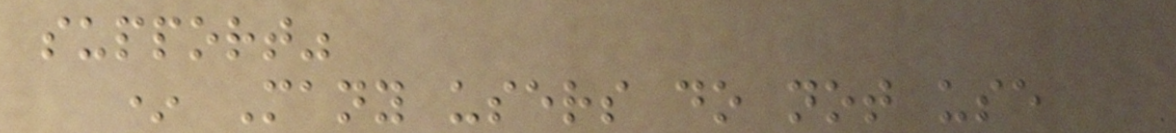support"
* Many users do not use
